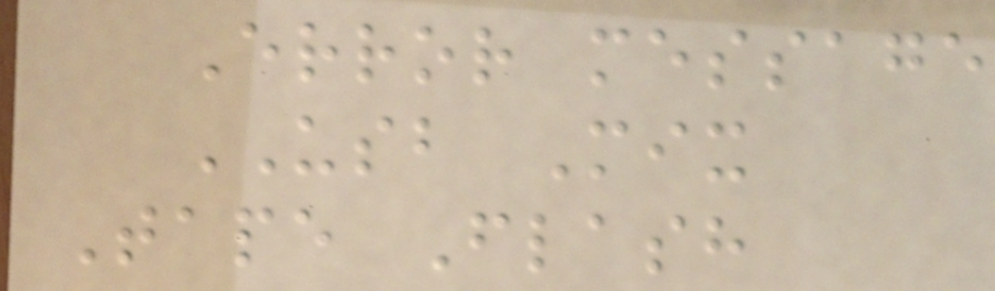Error message
USB Mix
Tape Flash
